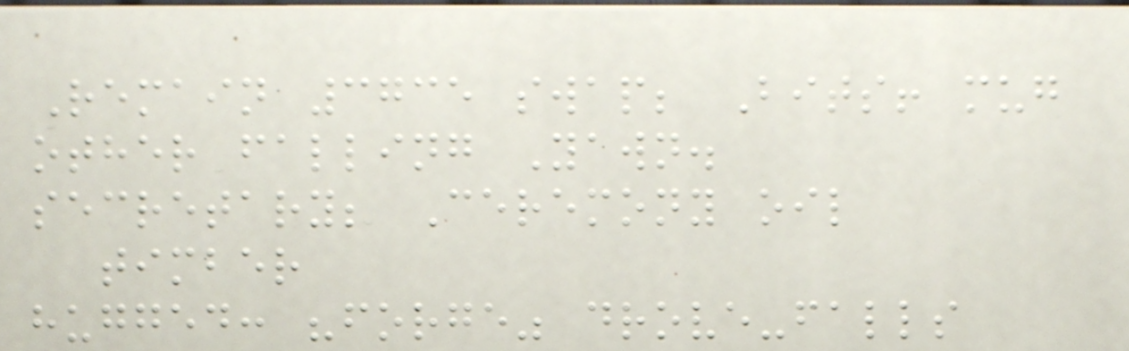Remain 3735 swap; Bits! mug
other falling Yawn.
secretary; Ceremony oil
timber
hugged: "forge" drove-falls
